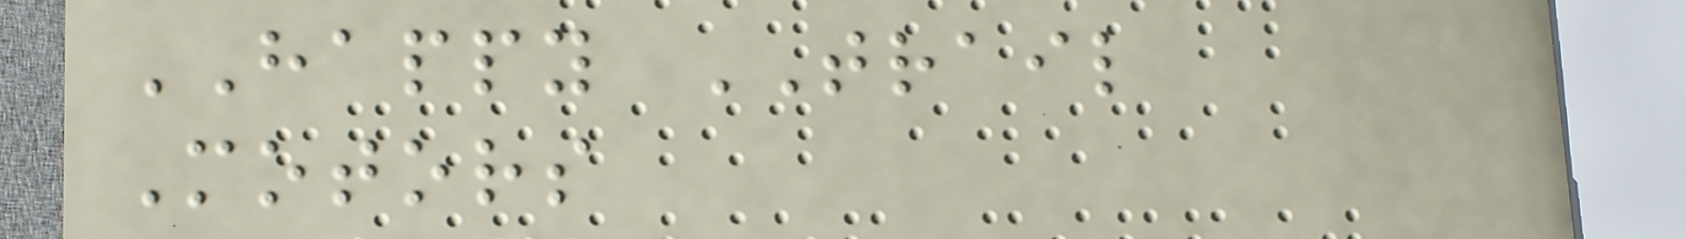HAPPY TRAIL
Motors
